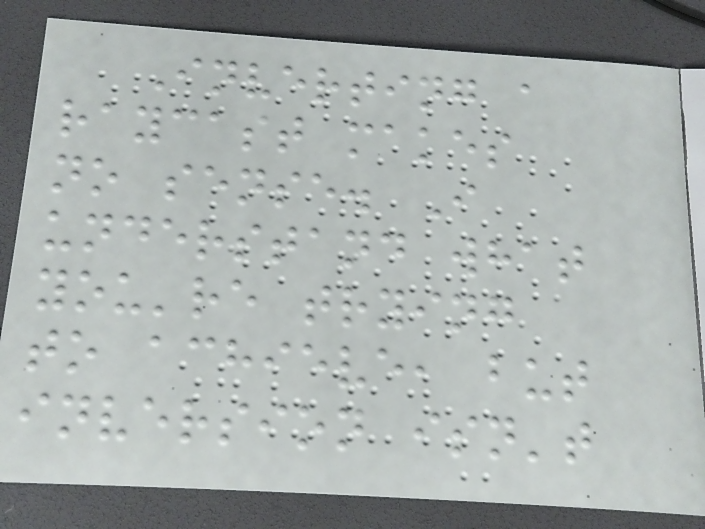Inverting a
raycast makes
no sense. I
understand what
you're trying
to achieve, but
inversion isn't
